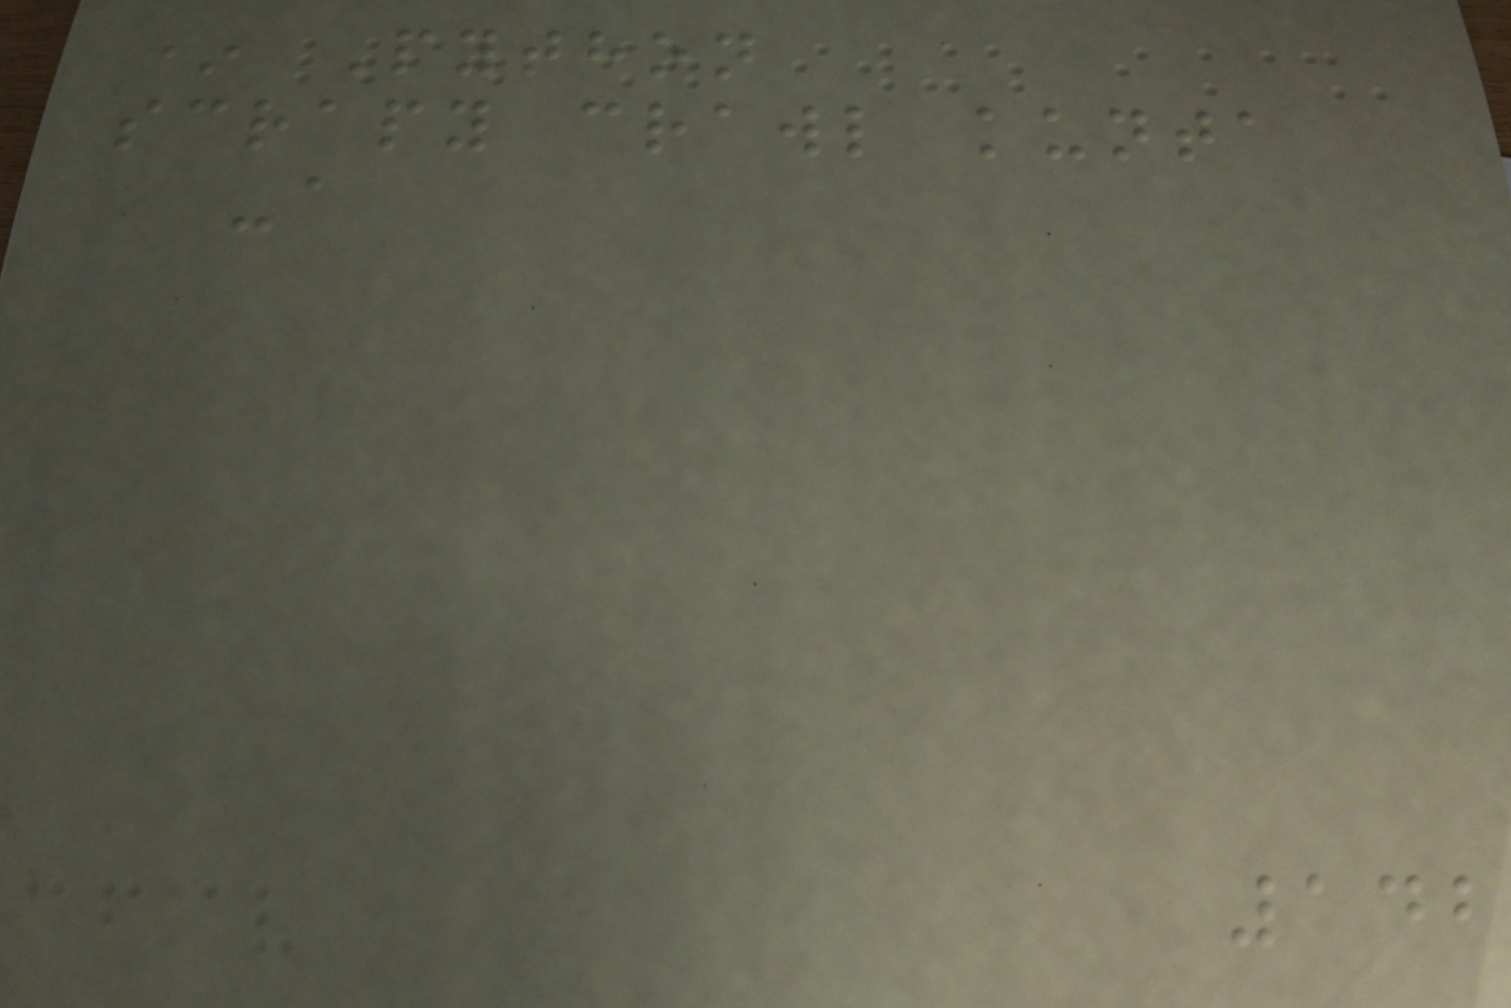* Python
scrapy crawl kunta
-a
142
